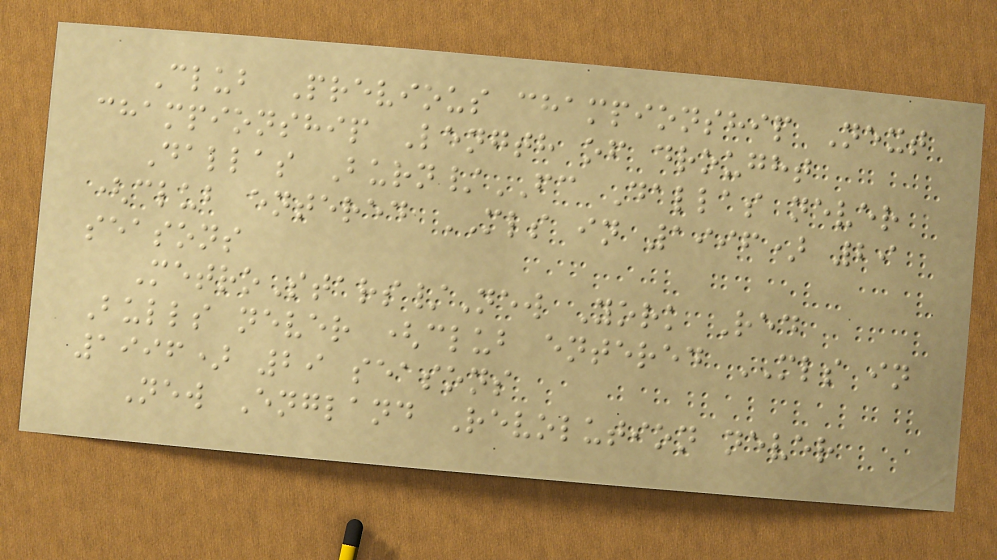Club Previous championship Next
championship Length of drought
Dallas Burn/FC Dallas never
(club entered MLS in 1996) 29
seasons
MetroStars/New York Red
Bulls never (club entered MLS in
1996) 29 seasons
New England Revolution never
